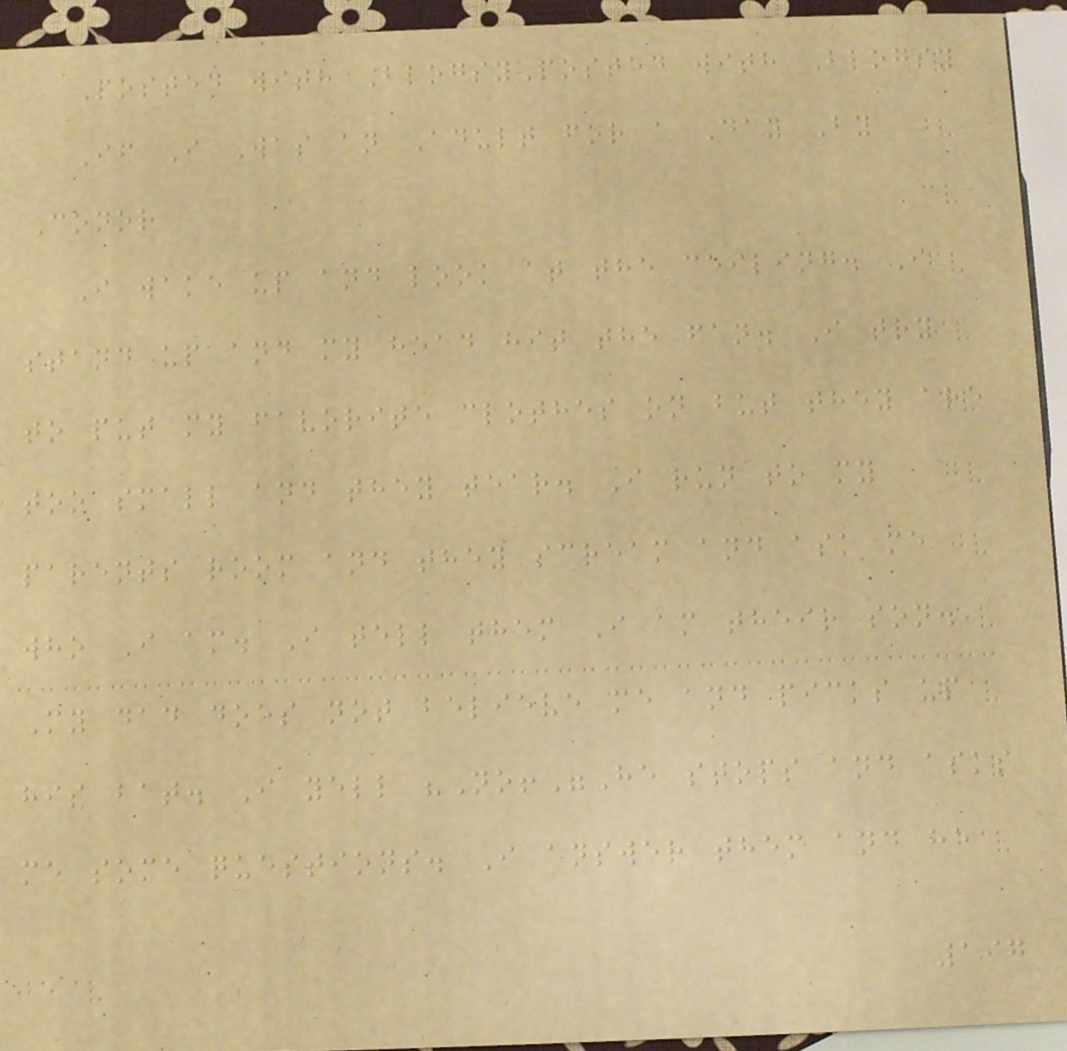Posted with BlogsyPosted with Blogsy
If I Was an Adult for a Day By
Conor
I wake up and look at the ceiling. I
stand up and my head hit the fan. I try
to put my favorite clothes on but they are
too small and they tear. I run to my
parents room and they scream and ask me
who I am. I tell them I am their son.
My dad does not believe me and picks up
his bat. I yell "No!"He stops and asks
me some questions. I answer them and he
197
